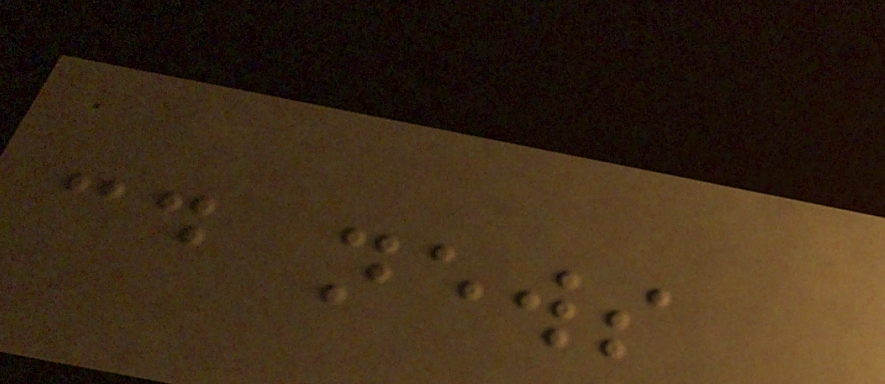cd news
